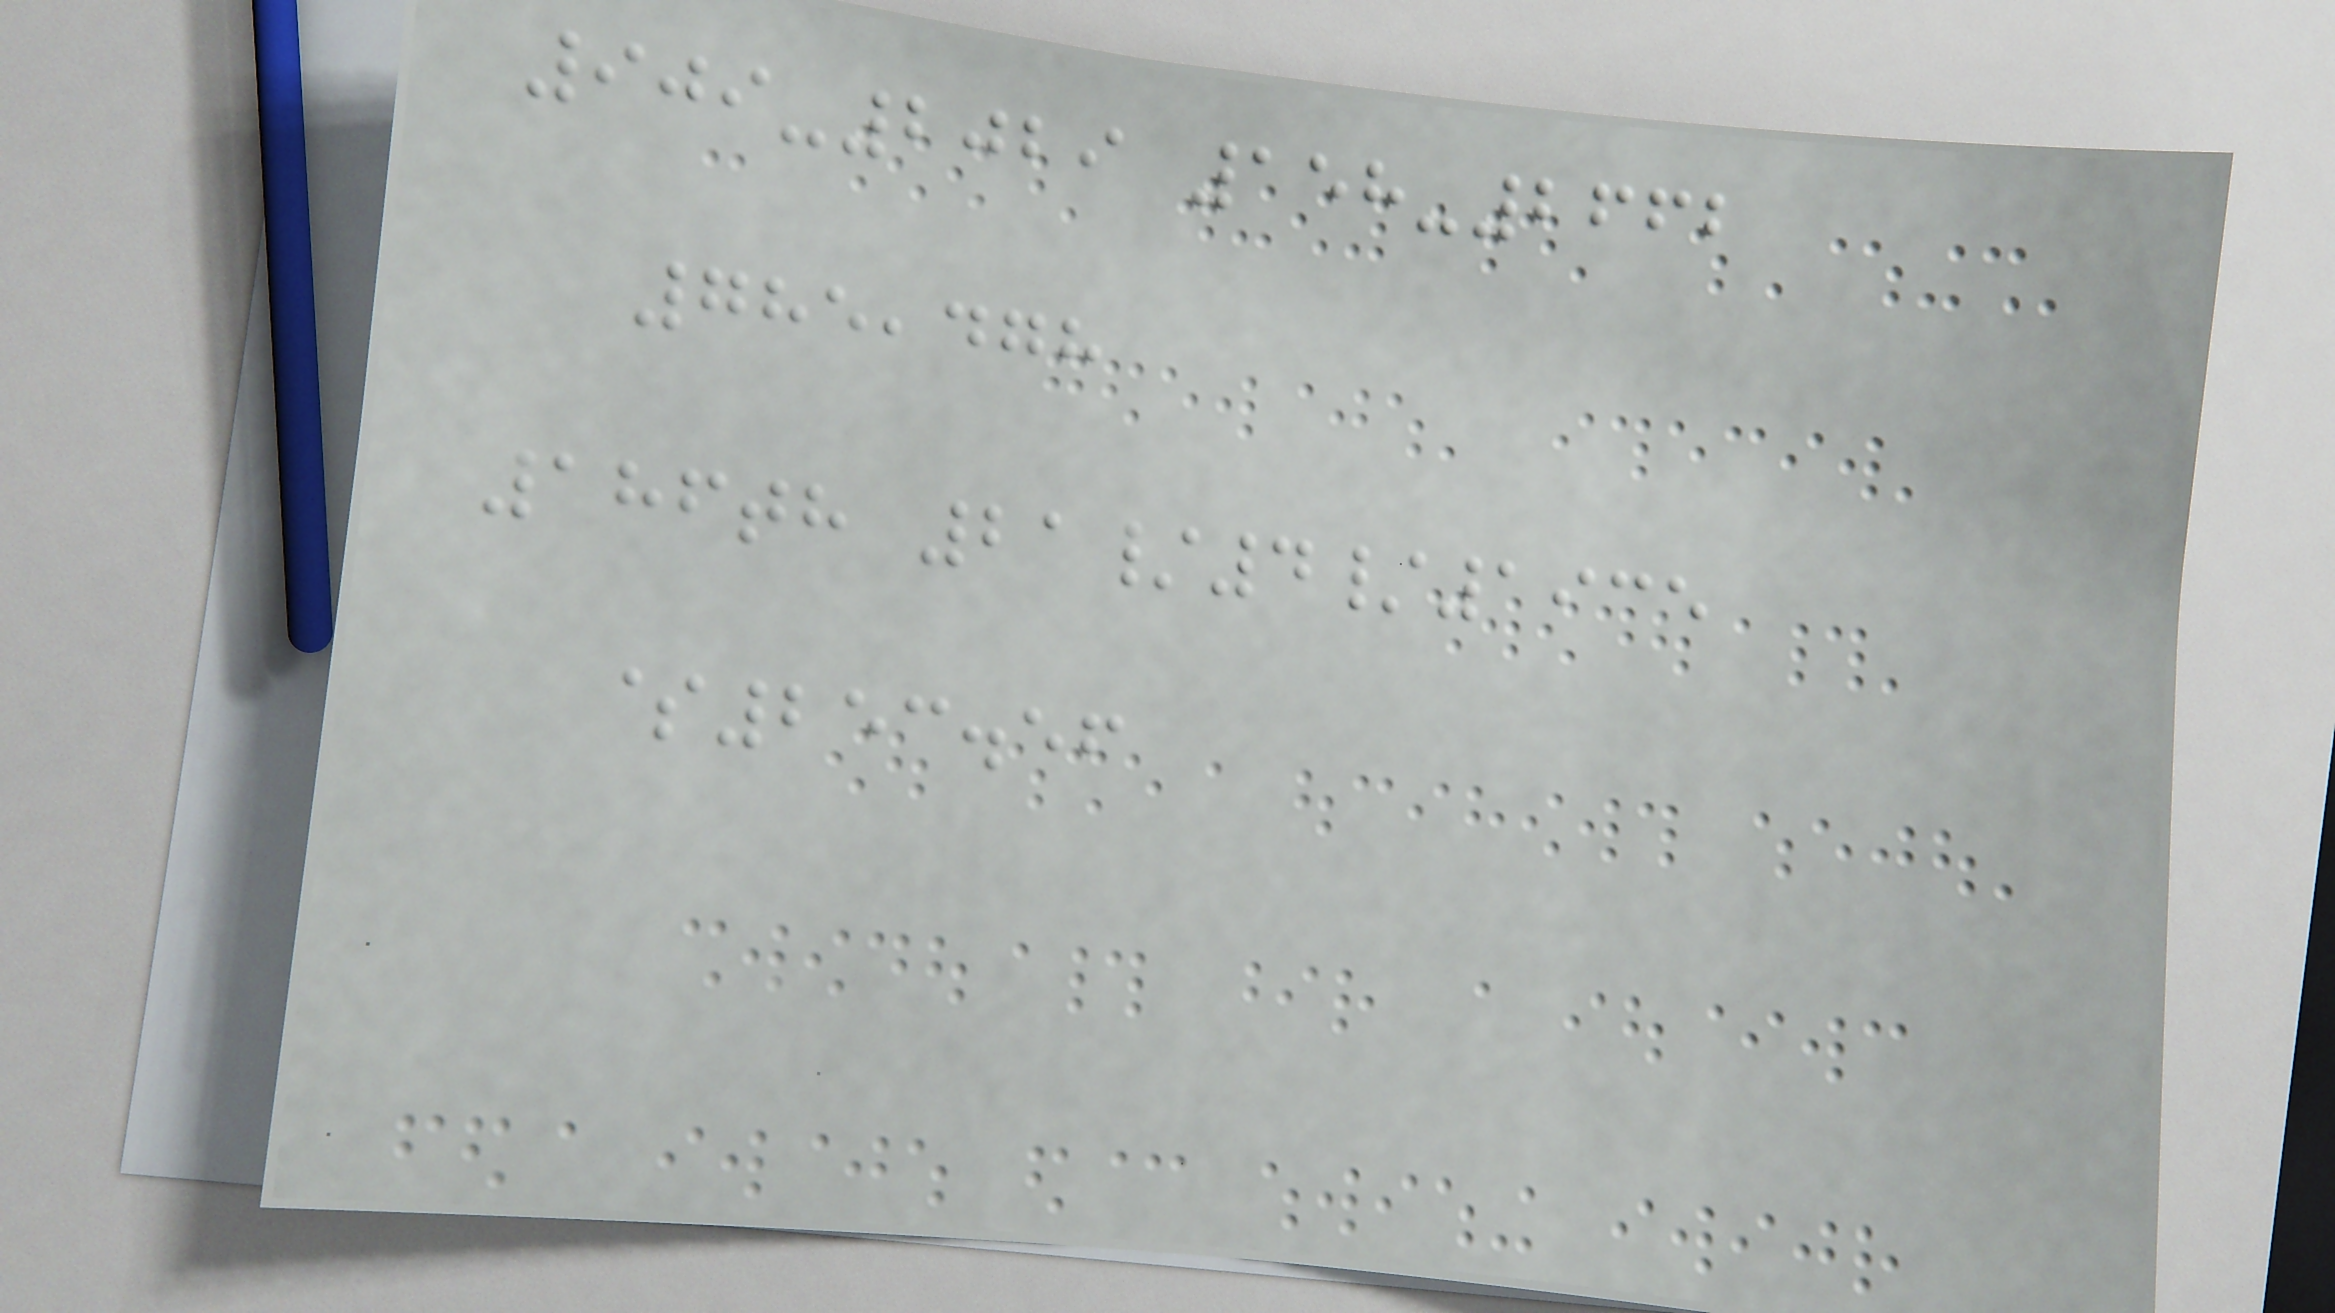909-2029 158-2662
785,478
186th 21/4/1935
$253.56
